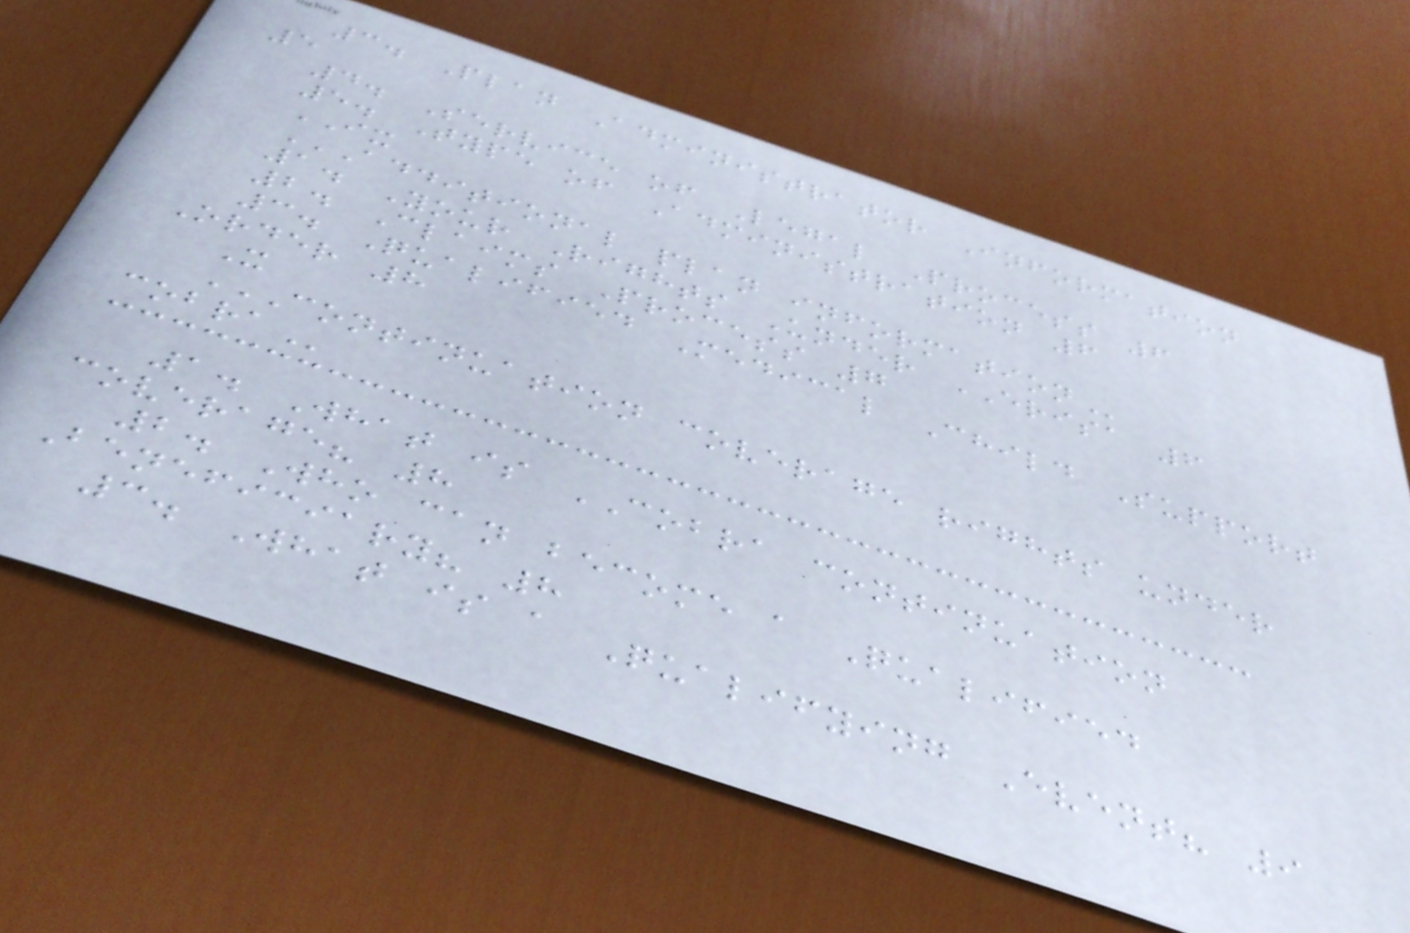3. Plan Administrator Information
5
4. Service of Legal Process 6
5. Type of Administration 6
IX
ADDITIONAL PLAN INFORMATION
1. Your Rights Under ERISA 6
2. Claims Process 7
3. Qualified Medical Child Support
Order 8
X
CONTINUATION COVERAGE RIGHTS UNDER
COBRA
1. What is COBRA continuation
coverage? 8
2. Who can become a Qualified
Beneficiary? 8
3. What is a Qualifying Event? 9
